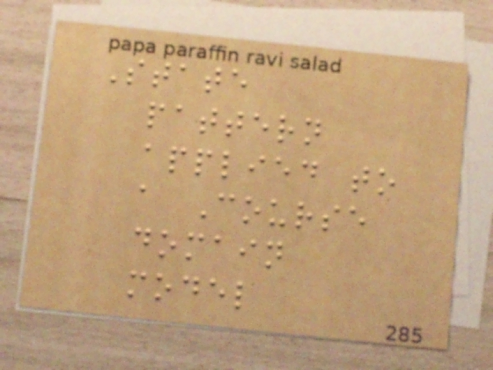State
pattern
applied to
a Course
domain
model
